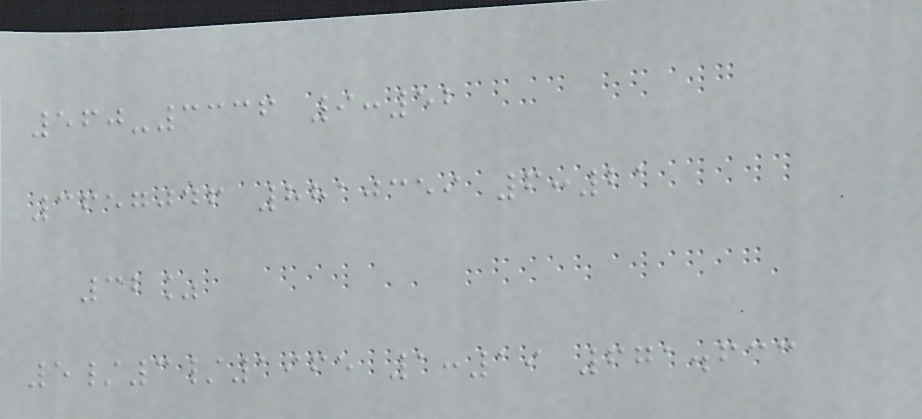560-3336 9:52
3657046 8810359 6:21
32%
5/3/1965 1:19 671.633
